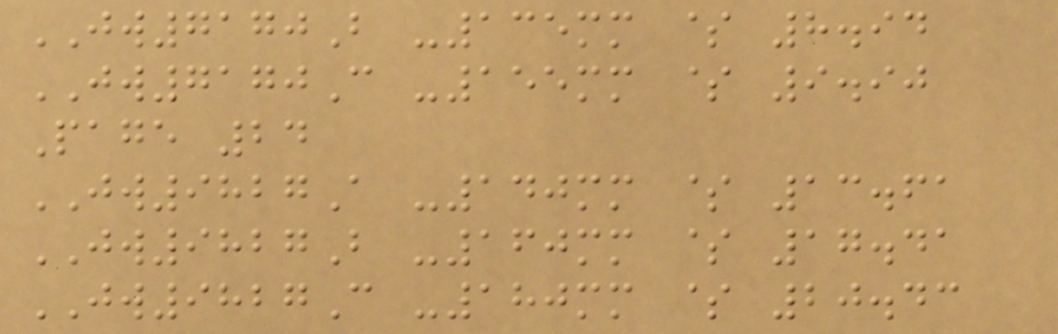JW7170B -135mm $ 8.94
JW7170C -155mm $ 9.90
Page 24
JW9827A -140mm $ 13.61
JW9827B -160mm $ 17.41
JW9827C -180mm $ 20.43
